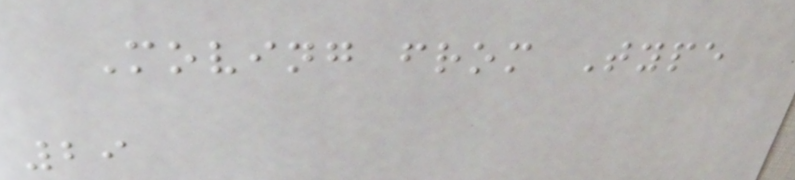Moving from Type
29
